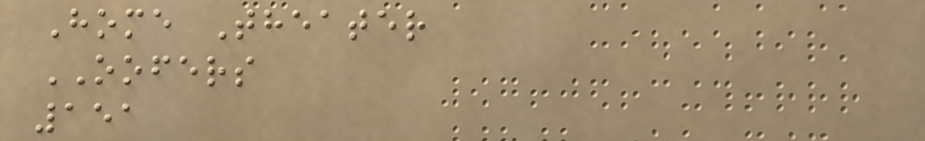Home Theater
OOFERS
151
